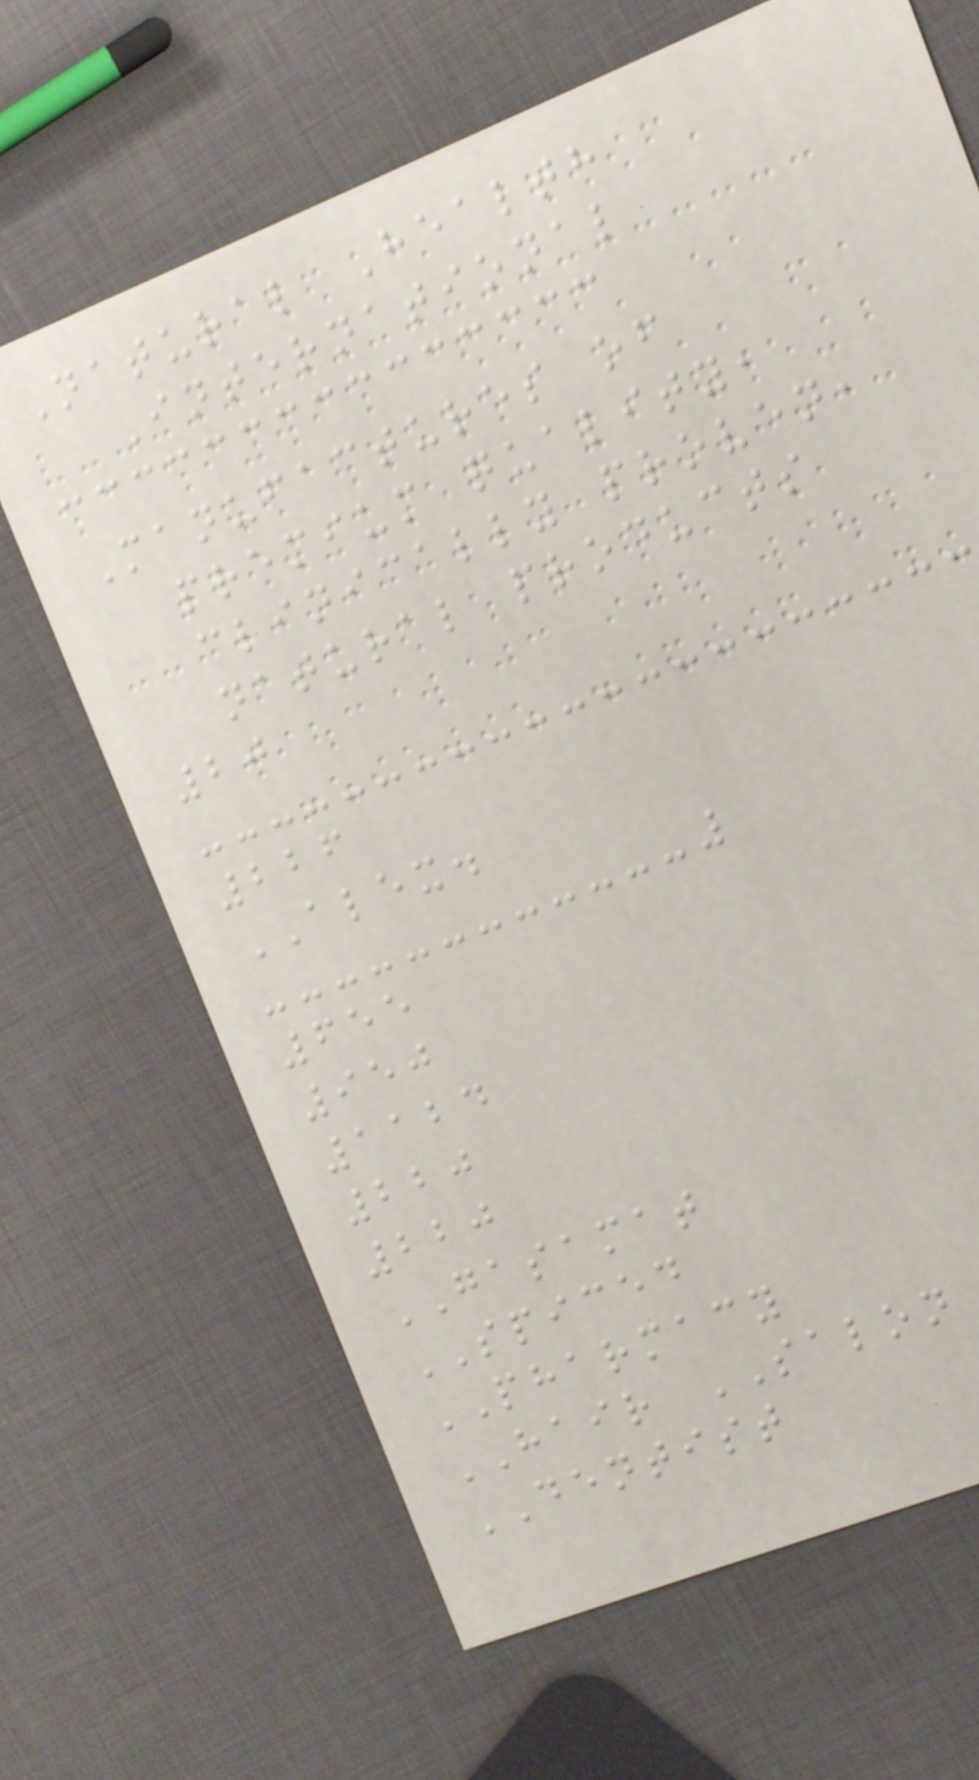Natural Health
International
Manufactures of
premium quality,
clinically proven,
natural products
20
226
ALEX.
655
950
1124
220
220
GASAMAT
SPICED
PHARMACY
HAIR SALON
DENTIST
